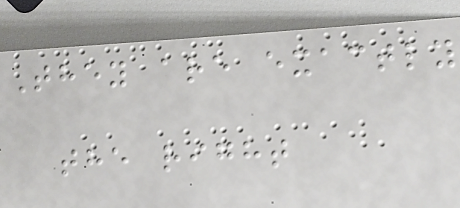They are exactly
the right
